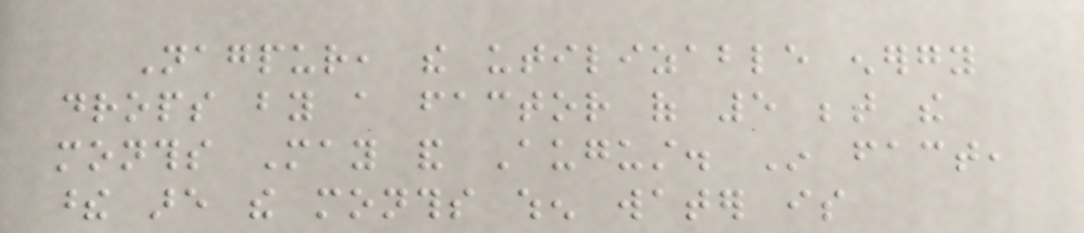Nagpur, the utilizable energy
drops by a factor of 5 between the
months May and August. In fact,
these are the months when water is
